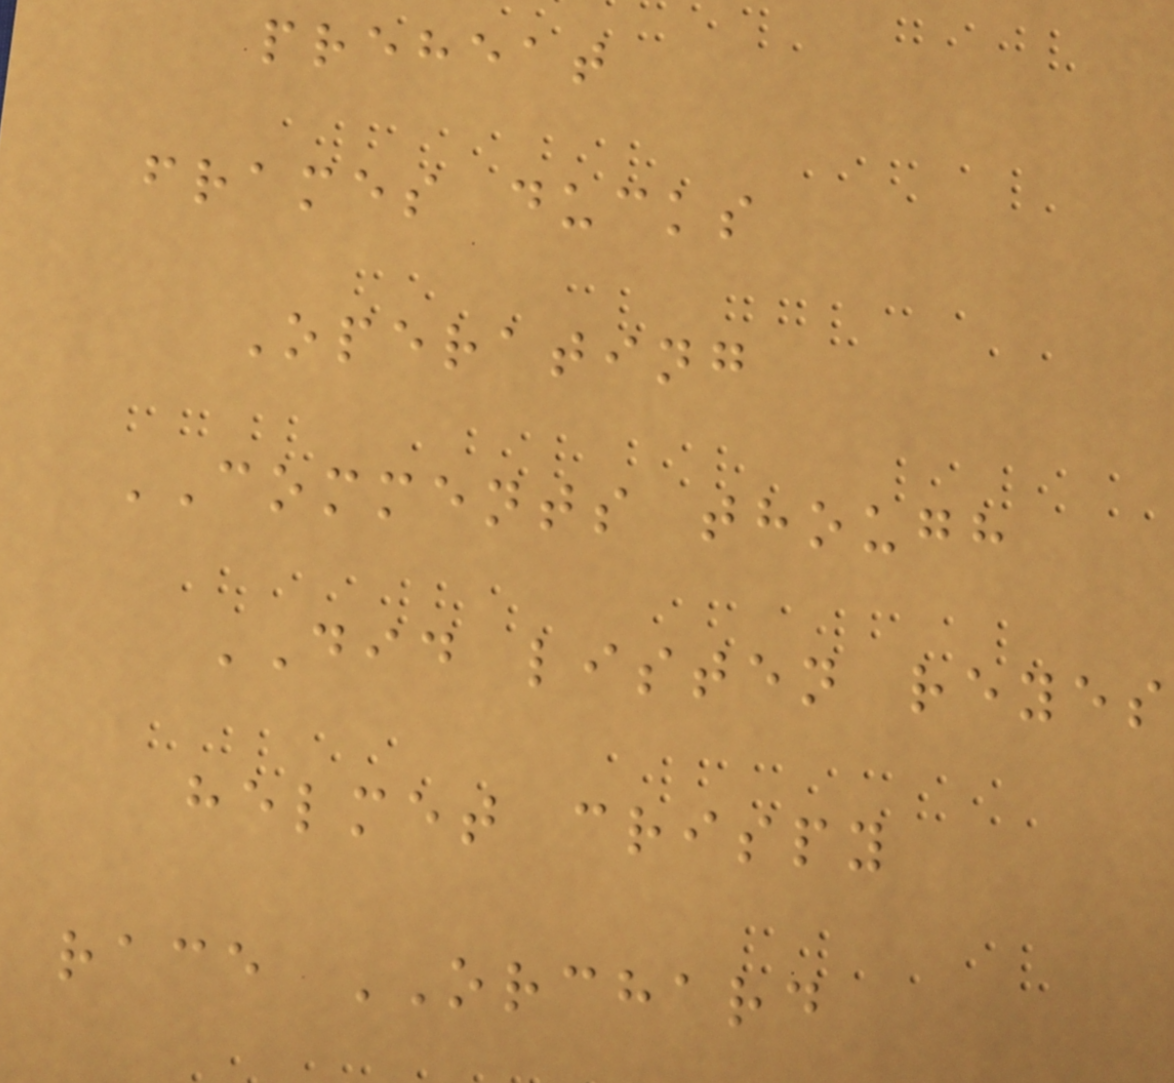preheat
frames ducks
Operating
COMMENTS though
DID listen reyes
helmet crispy
race ORCHARD
